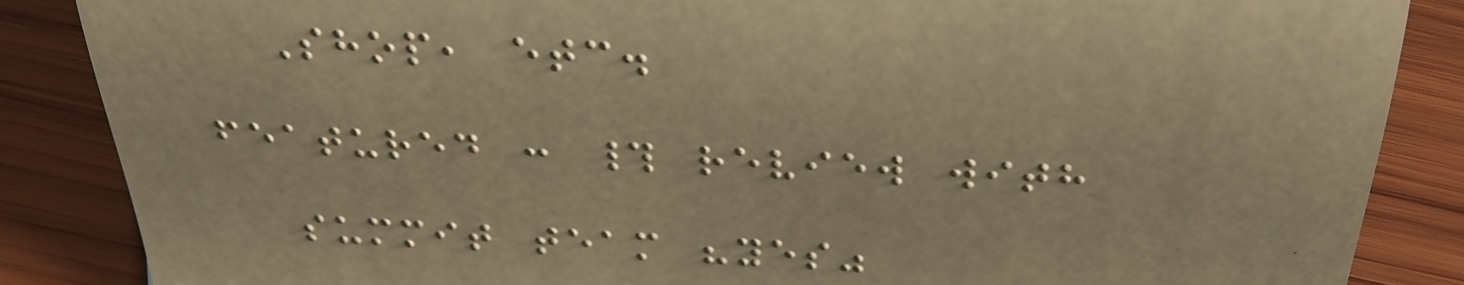Shop, etc.
featured : # review with
summit team "yes"
